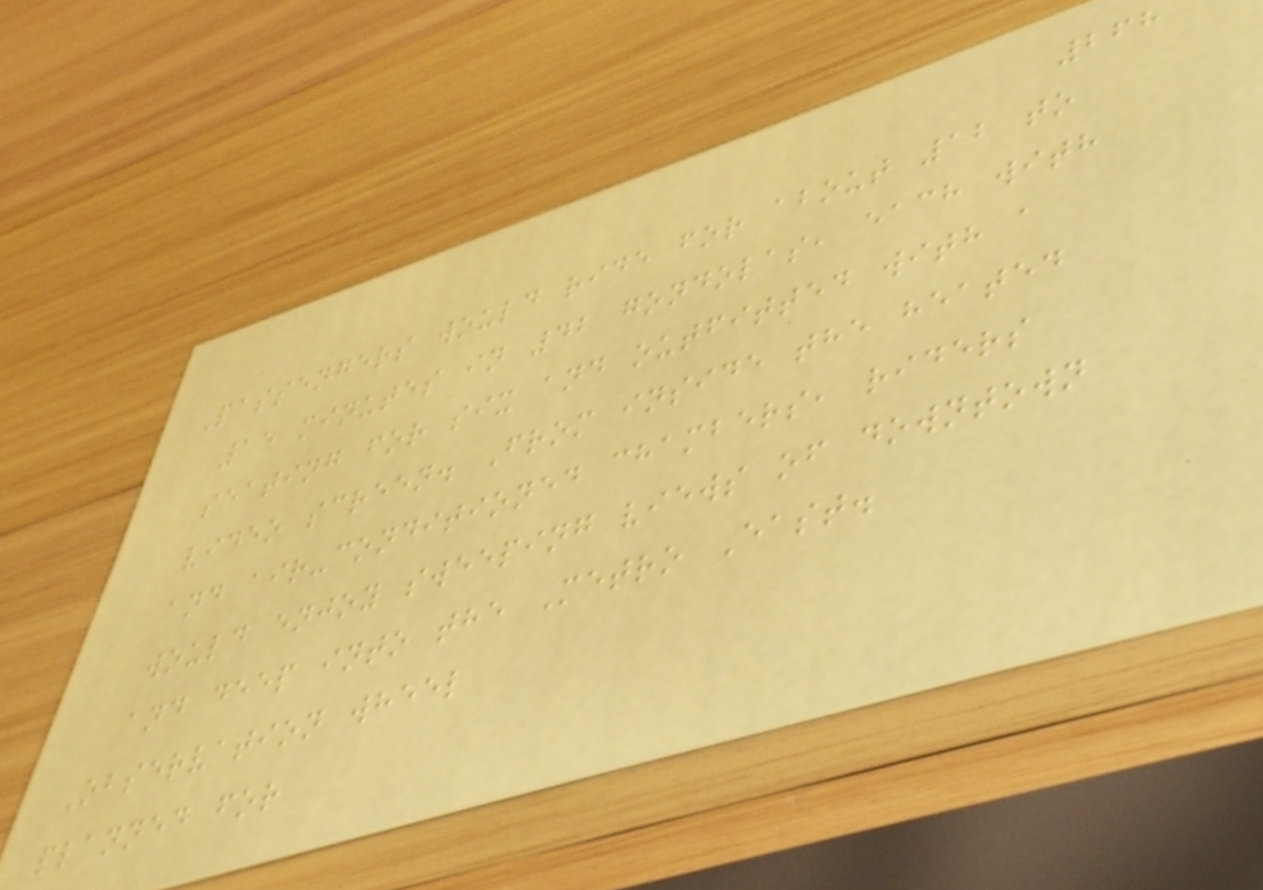268
Passengers would ride for about 12 to
15 minutes in 42 gondolas, each with
seating for six and outfitted with a
video screen. From inside the heated
and air-conditioned chambers, riders
would enjoy sweeping views of downtown
and deep into the Metro East.
Observation wheel
planned for
